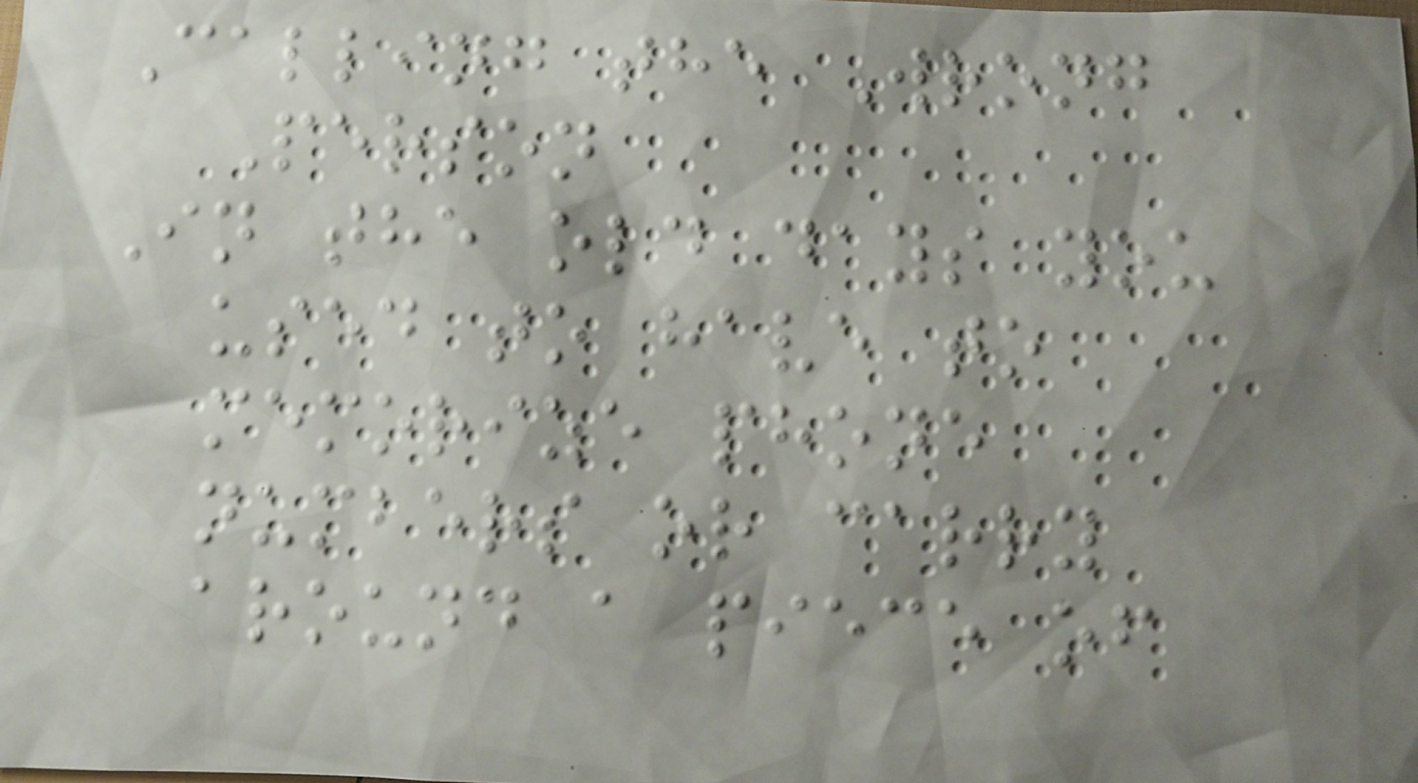Calling the Wrong
Person
In the old days you
used to have to
memorize phone
numbers or carry
around a piece of
